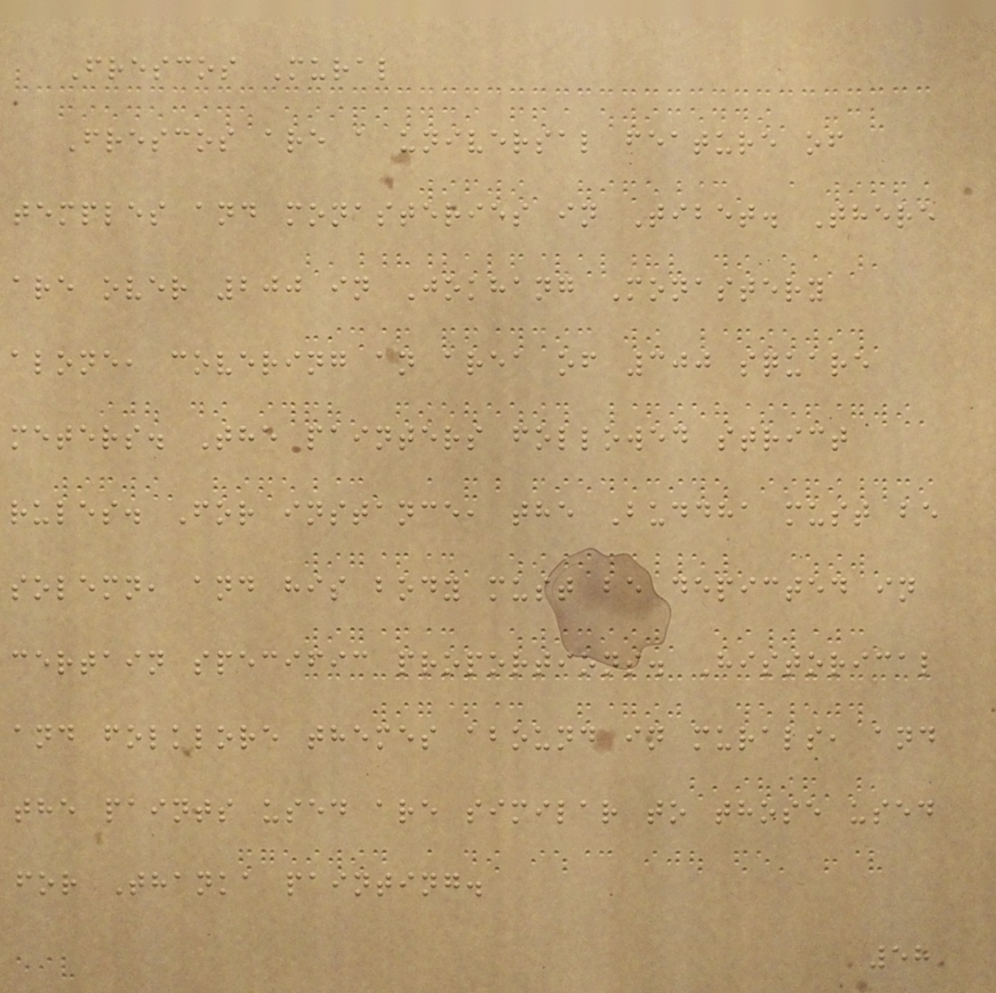Frescos Mural
Frescos are a universal feature of
temples and monasteries in Tibet. There
are over 200 in Jokhang Monastery
alone, covering an area of 300 square
meters. The painters followed strict
rules. For instance, the Buddha must be
solemn, and his body must be depicted in
certain specific proportions. Historical
and folklore themes abound in murals, and
the paints used are similar to those used
for Thanka painting.
58
